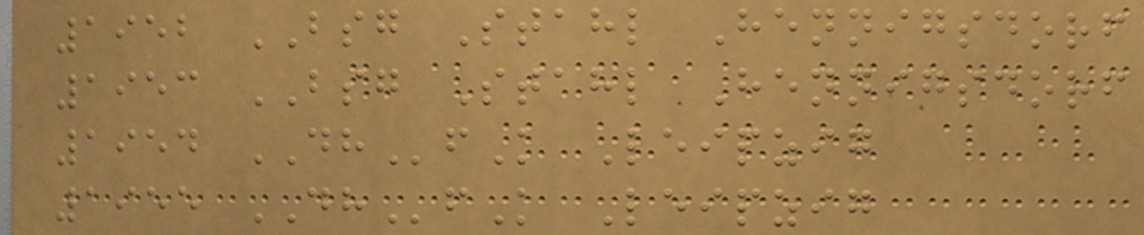1952 BSG Stahl Hennigsdorf
1953 BSG Stahl Hennigsdorf
1954 DHfK Leipzig
1955 DHfK Leipzig
